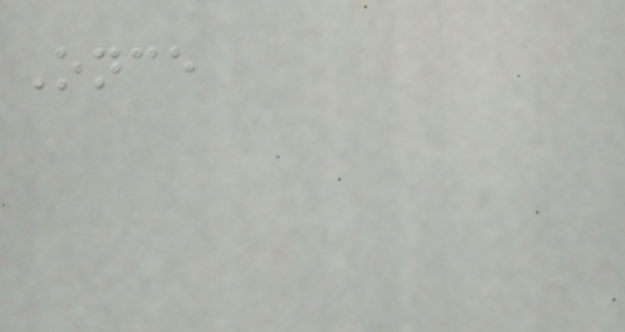Once
